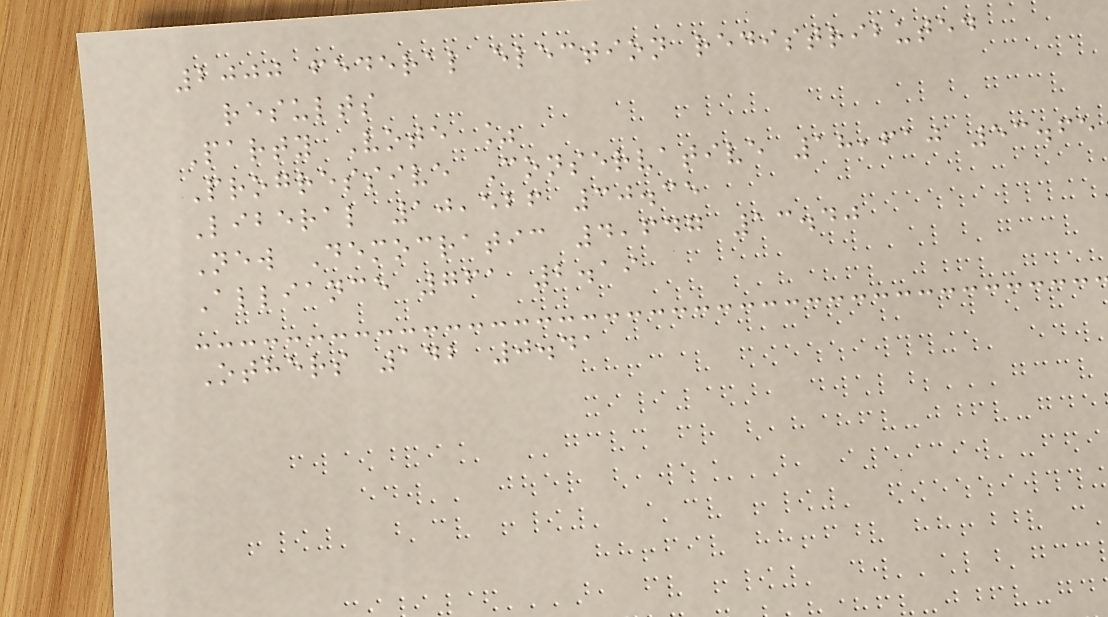2000 federal election redistributed
results
Party Vote %
Progressive Conservative 18,610 53.65
Liberal 10,526 30.35
New Democratic 4,647 13.40
Alliance 761 2.19
Others 142 0.41
